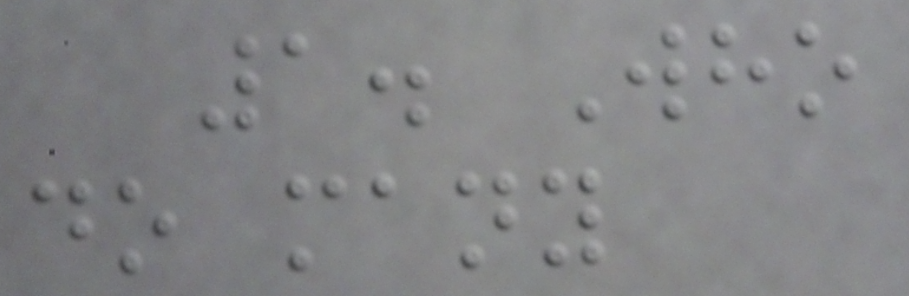1. Who
do many
